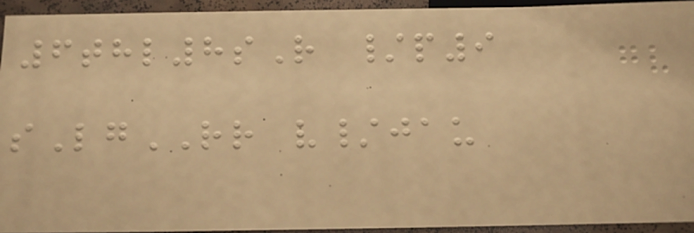6thl8sR /p9
sLgRR v/jau
